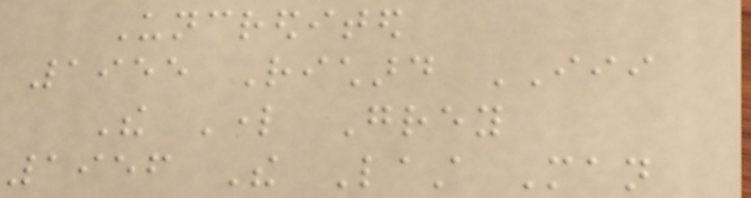Uncredited
1955 Richard III
The Lord Grey
1956 The Last Man
